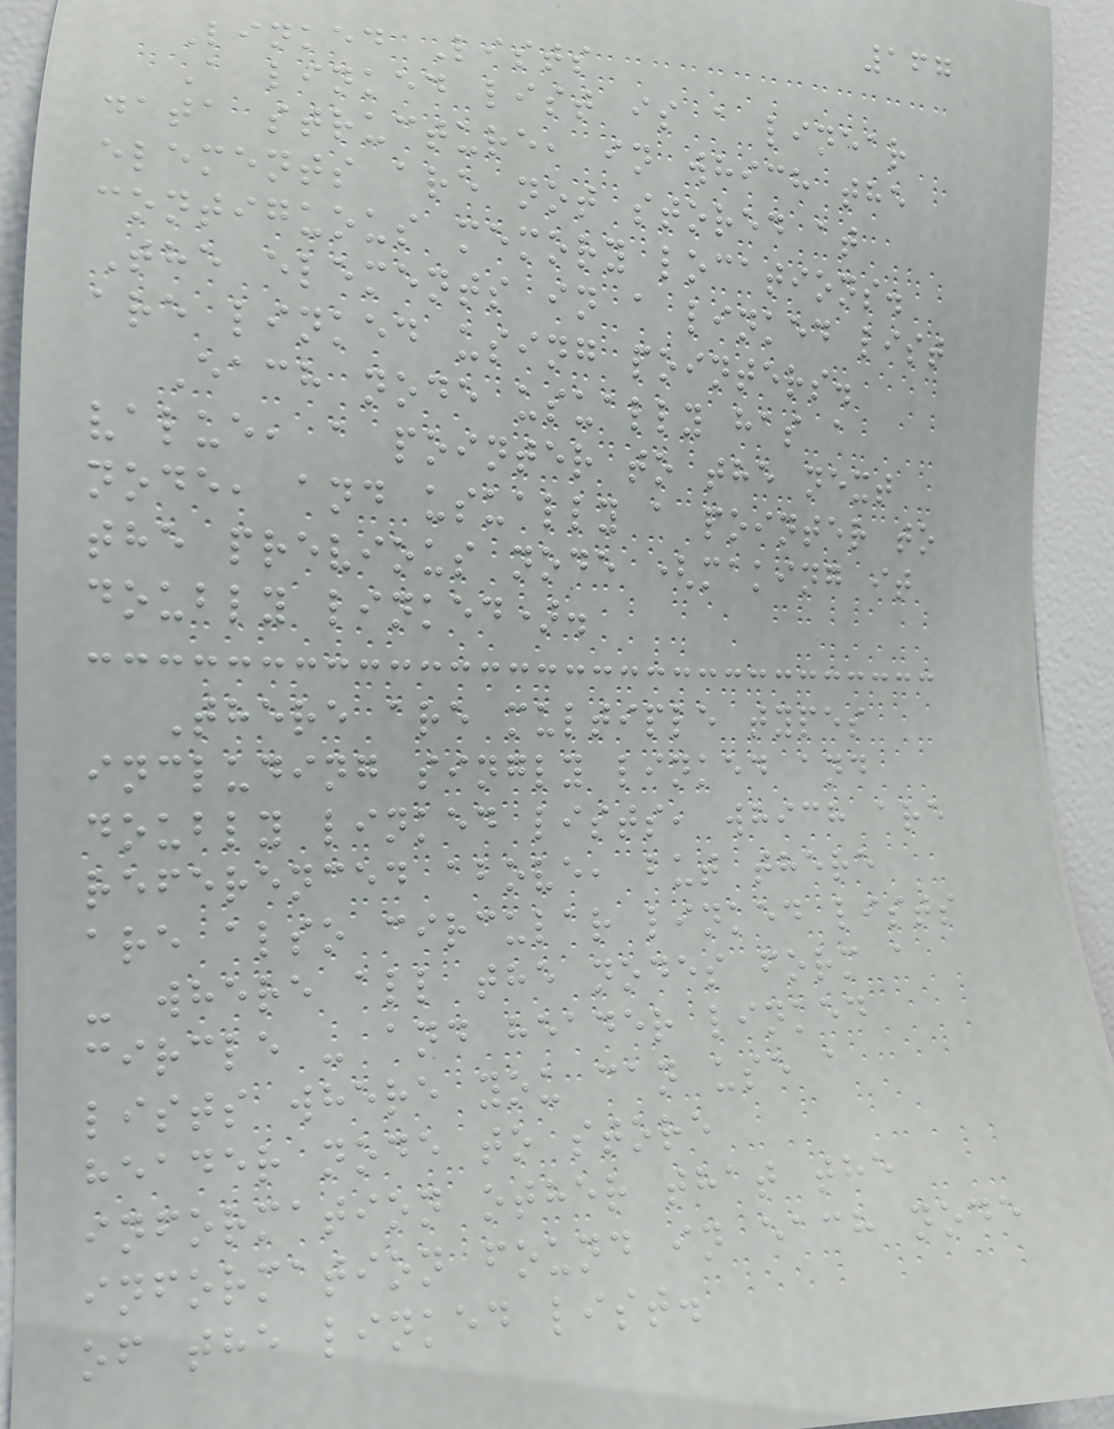167
Linked Lists
A linked list is a linear
data structure, in which the
elements are not stored at
contiguous memory locations.
The elements in a linked list
are linked using pointers.
Each node usually has a
value, a pointer to the next
node, and usually a pointer to
the previous node (making it
doubly linked).
There are multiple types
including singly linked and
doubly linked lists, which are
referenced above, but there
are also circular linked lists
- where all the nodes form a
circle - and header linked
lists where you can use a
header node to store
information other that the
information found in each node
of the linked list.
